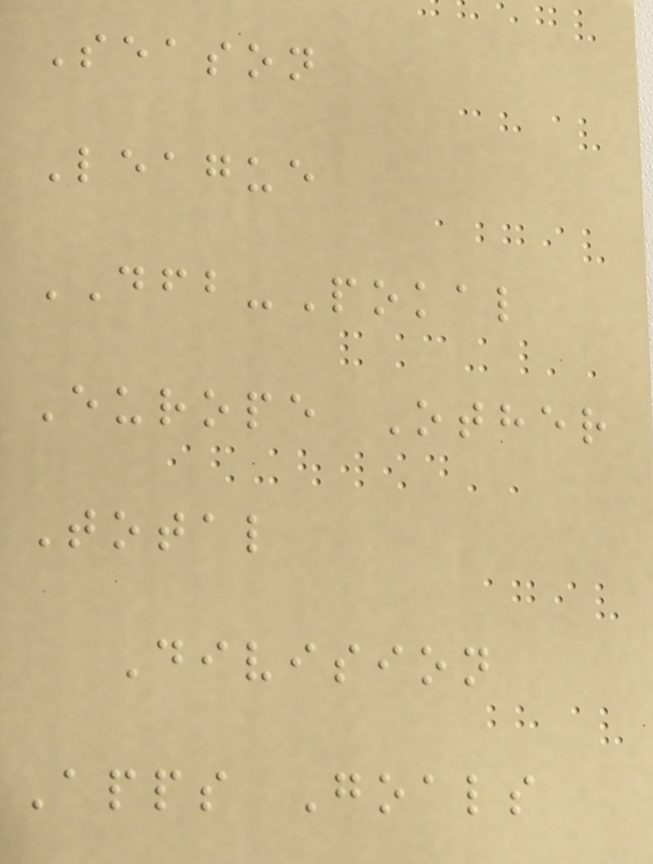Season
League
DFB-Pokal
Europe Other
Total
Division
Apps Goals
